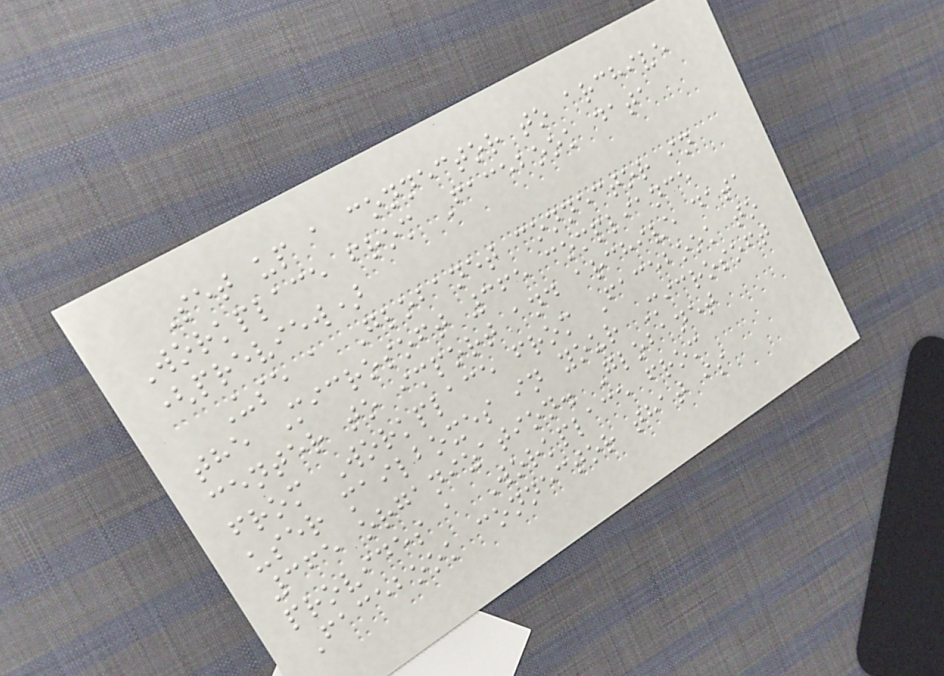Set up a connector to archive
Workplace from Facebook data
(preview)
Use a Globanet connector in
the Microsoft 365 compliance
center to import and archive data
from Workplace from Facebook to
user mailboxes in your Microsoft
365 organization. Globanet
provides a Workplace from
Facebook connector that is
